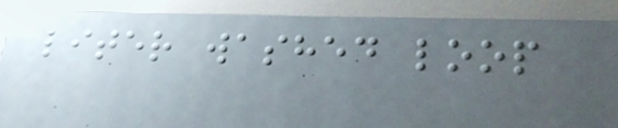liter washed loop
